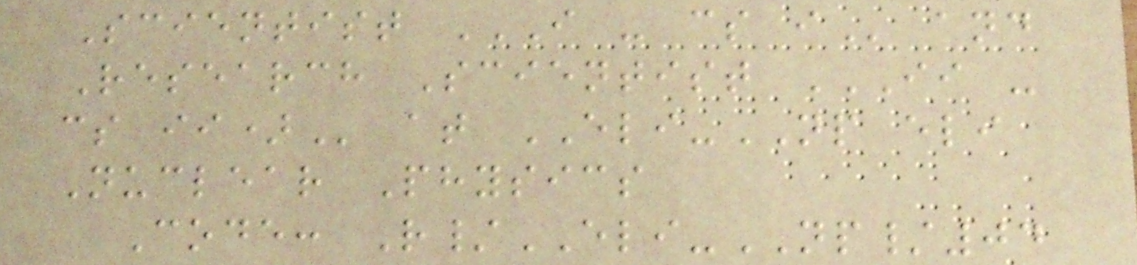Scientist I - CS I and
Research Scientist II -
CS II) at ELI-NP eli
Nuclear Physics
Code: R/ELI-NP/04
